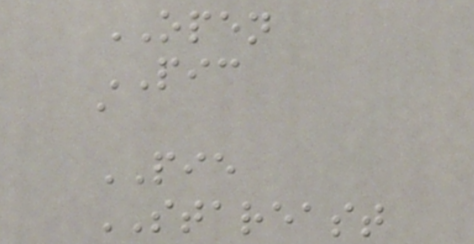OPEN
PIC
a
PIE
STAREAST
